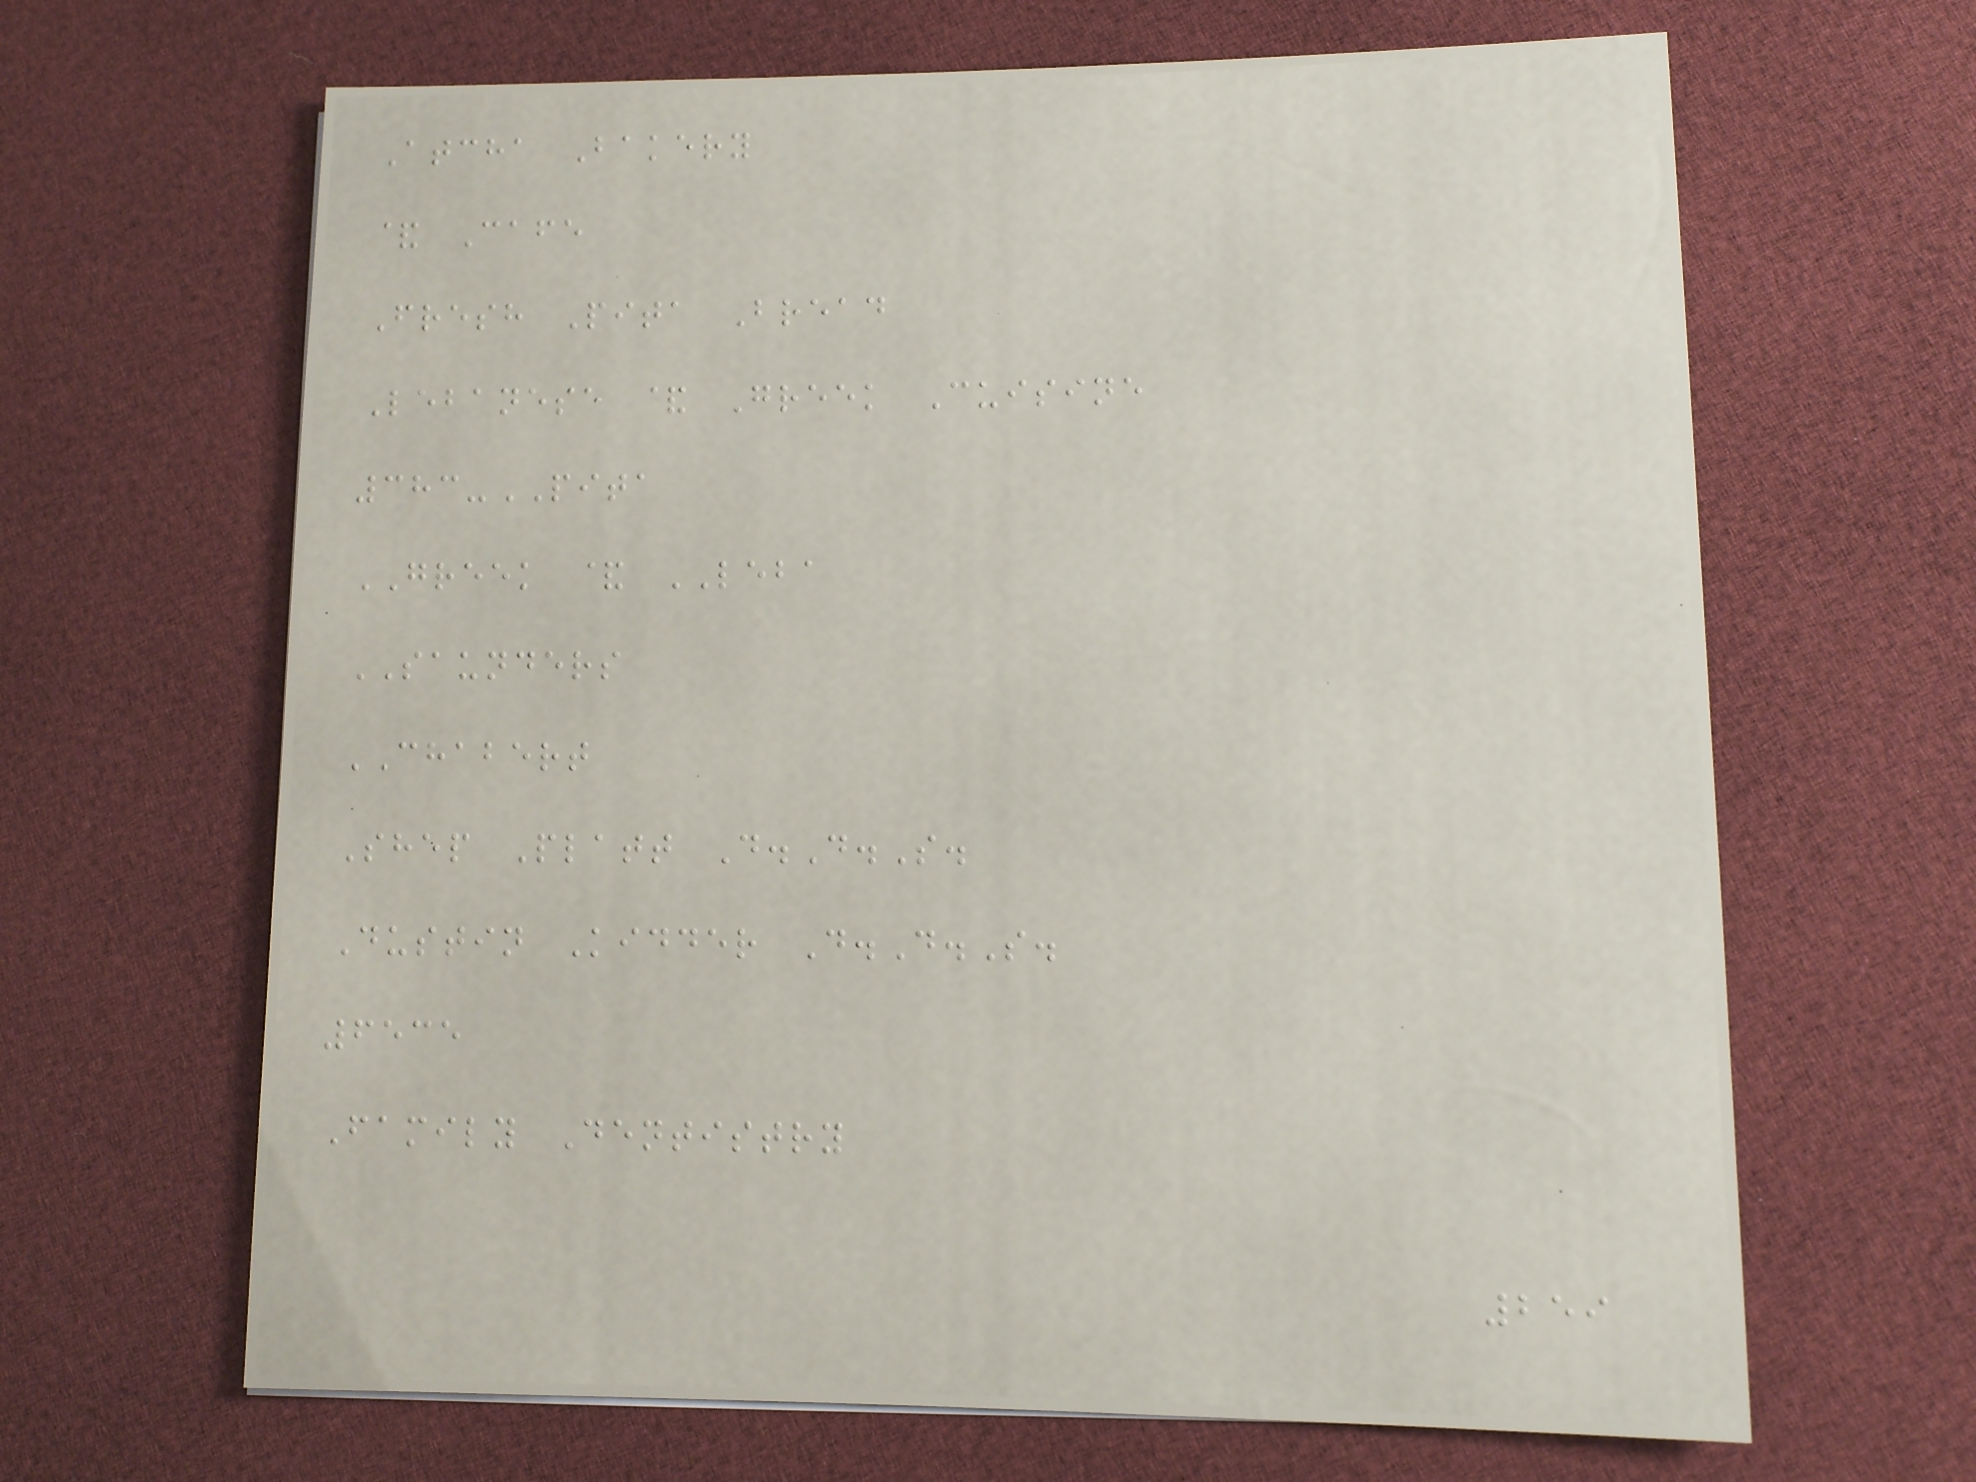Atcha Bakery
& Cafe
Fresh Pita Bread
Lebanese & Greek Cuisine
383-PITA
GREEK & LEBA
SAUNDERS
CHABERT
Shep Platt D.D.S.
Dustin Kidder D.D.S.
6535
Family Dentistry
259
